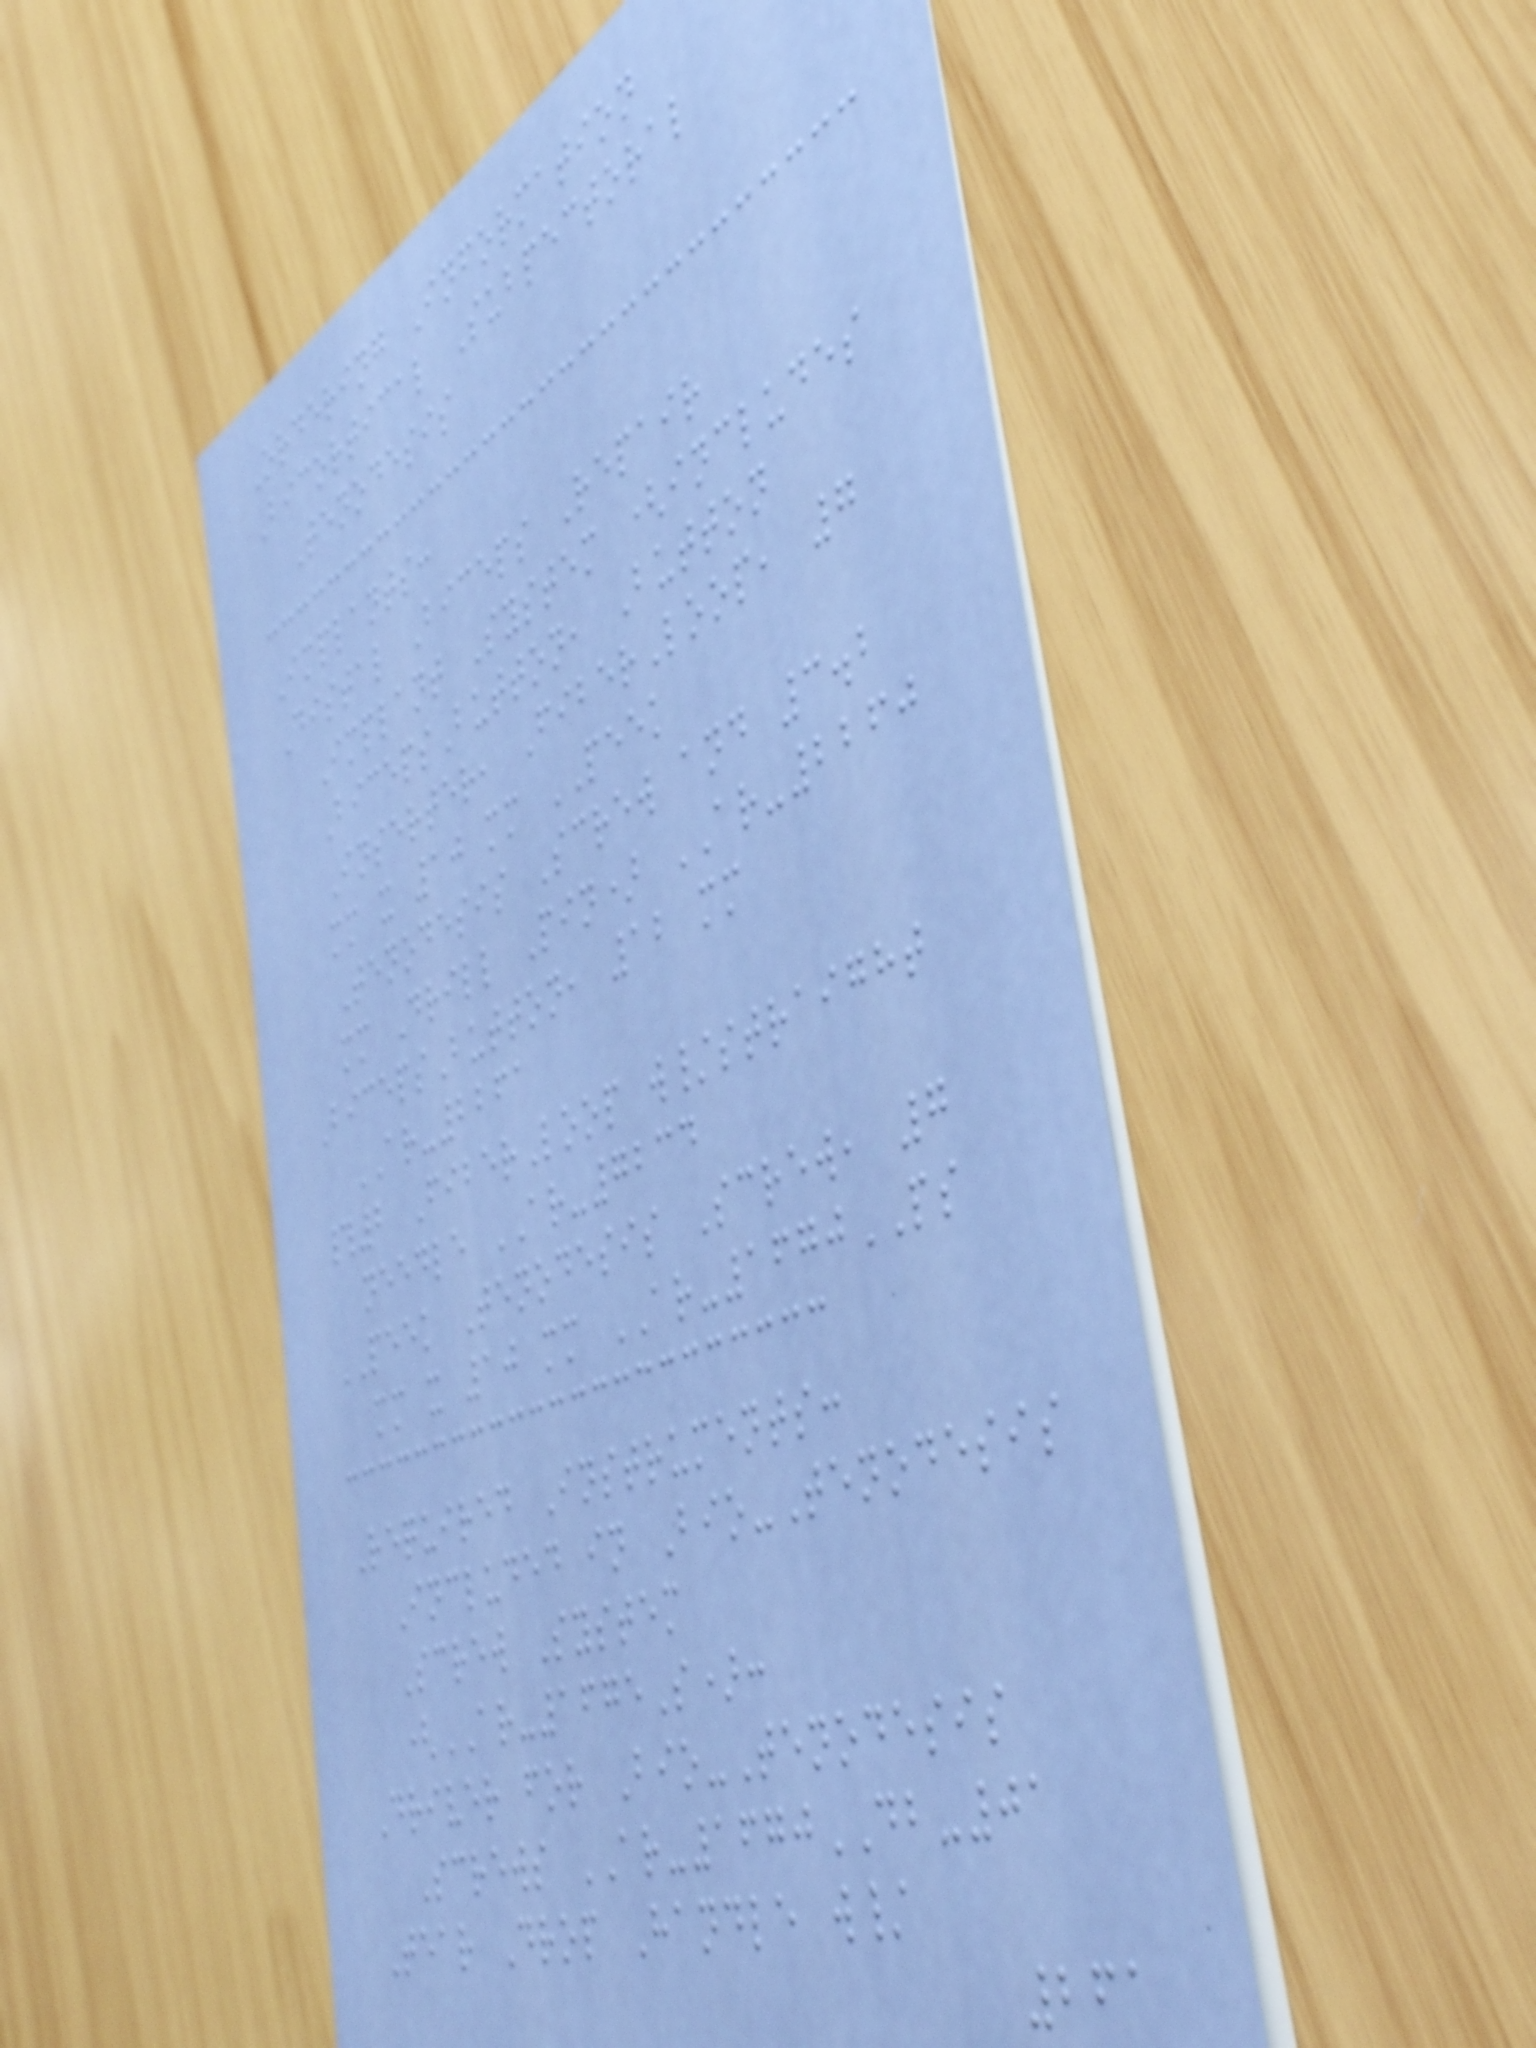Ordering Information
Bicortical Subpectoral
Tenodesis
Implants:
Distal Biceps Repair
Implant System (includes
BicepsButton, Button
Inserter, FiberLoop, 7
mm x 10 mm PEEK
Tenodesis Screw and 3.2
mm Drill Pin) AR-2260
BicepsButton, 12 mm
AR-2261
#2 FiberLoop w/straight
needle AR-7234
PEEK Tenodesis Screw, 7
mm x 10 mm AR-1670PS
Required Instruments:
Included in Bio-Tenodesis
Screw System
(AR-1675S):
Driver for Bio-Tenodesis
Screws AR-1670DB-01
Tear Drop Handle w/
261
